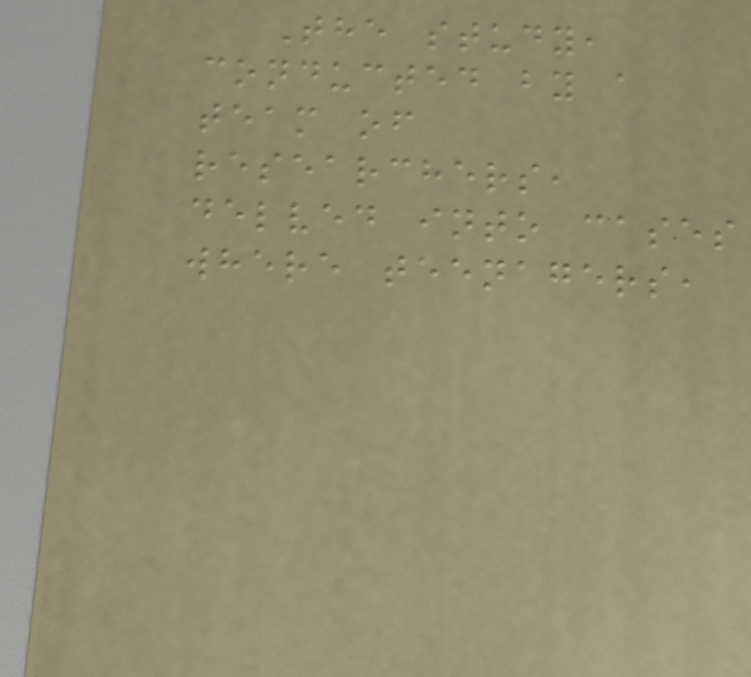The study,
conducted by a
team of
researchers,
delved into cases
where teenagers,
